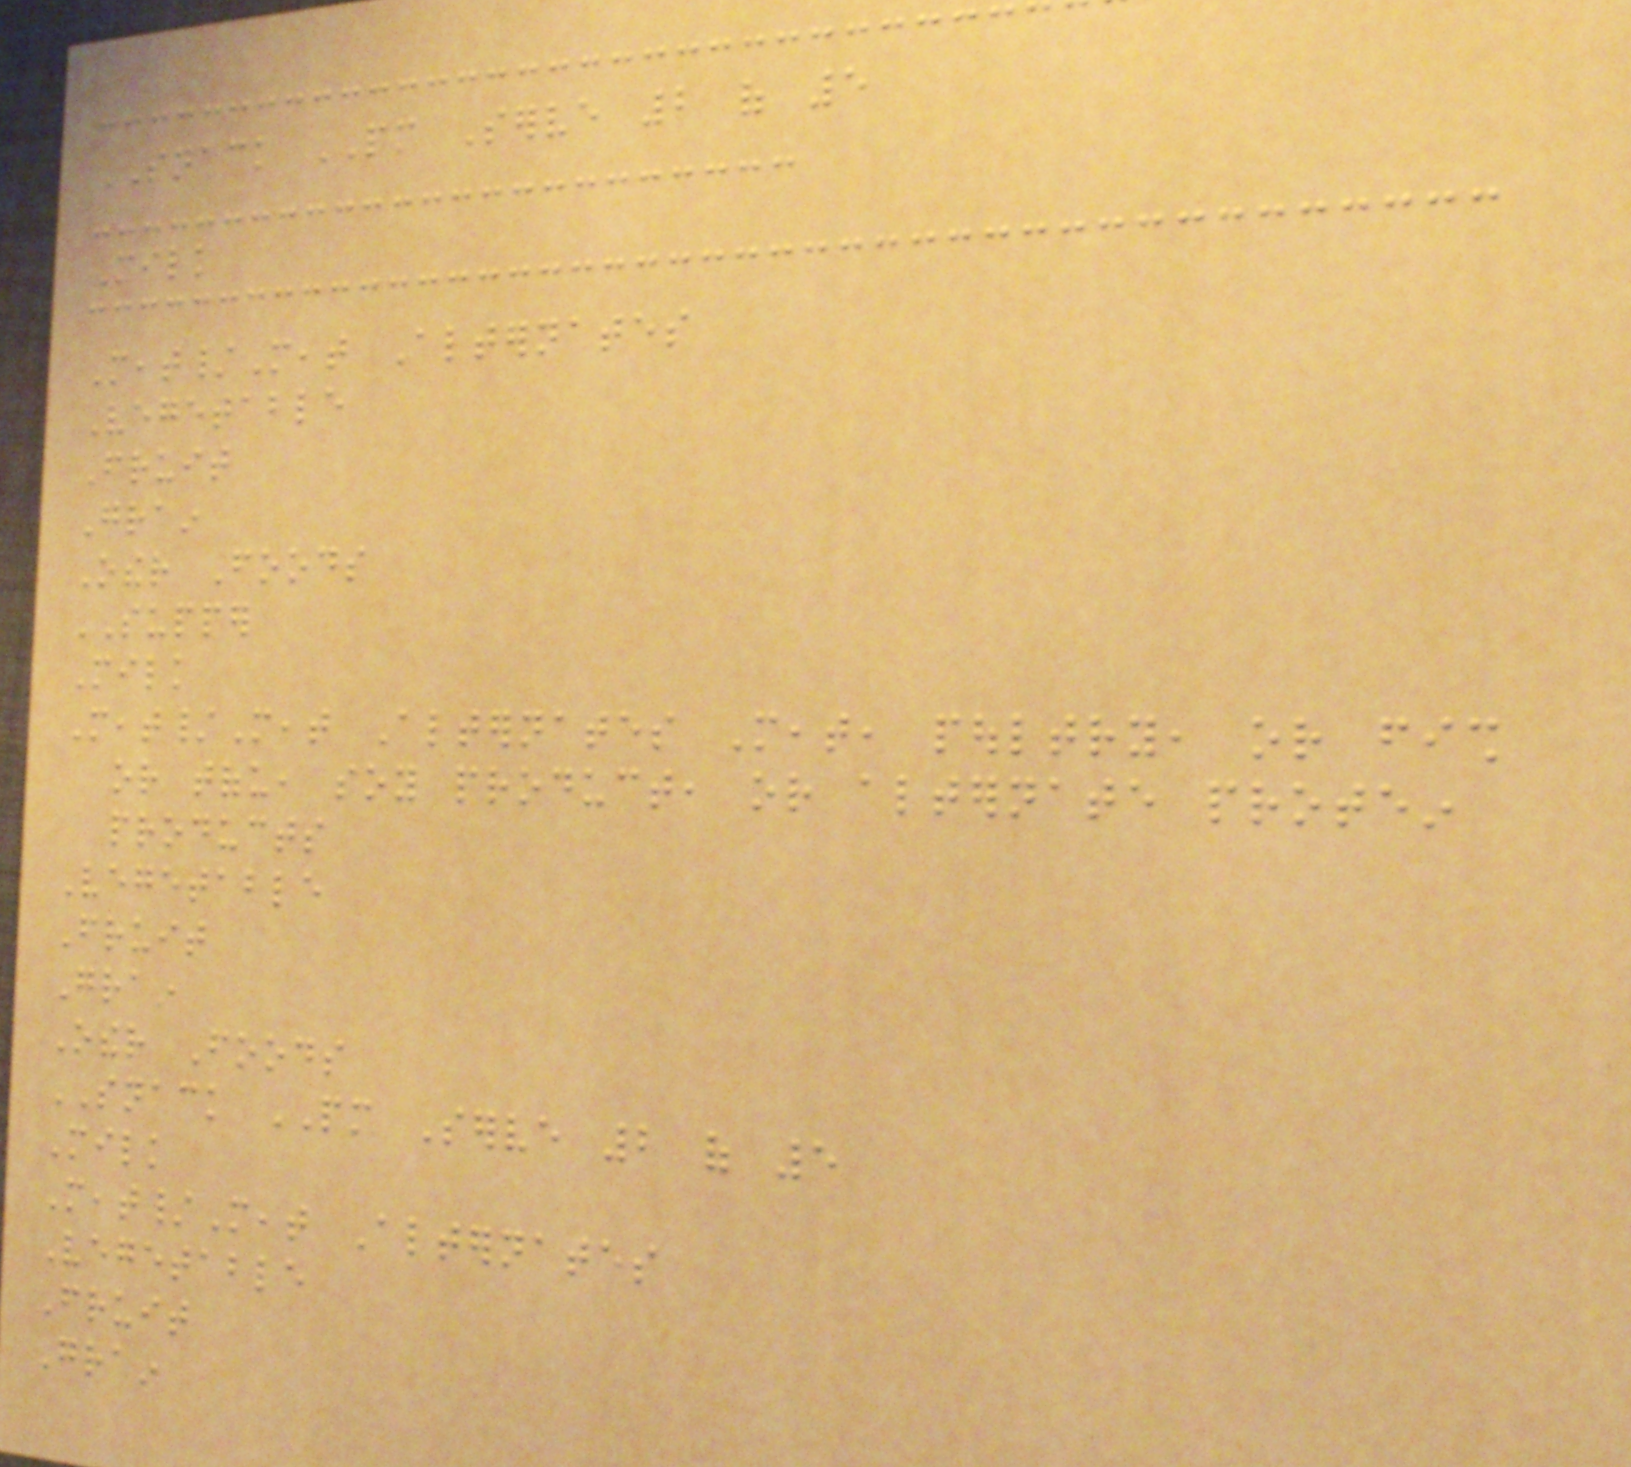SNACK PM Serve 2 of 5
Milk
Meat/Meat Alternates
Vegetable
Fruit
Grain
Other Foods
SUPPER
Milk
Meat/Meat Alternates Meat, poultry, or fish
or tofu, soy product, or alternate protein
products
Vegetable
Fruit
Grain
Other Foods
SNACK PM Serve 2 of 5
Milk
Meat/Meat Alternates
Vegetable
Fruit
Grain
